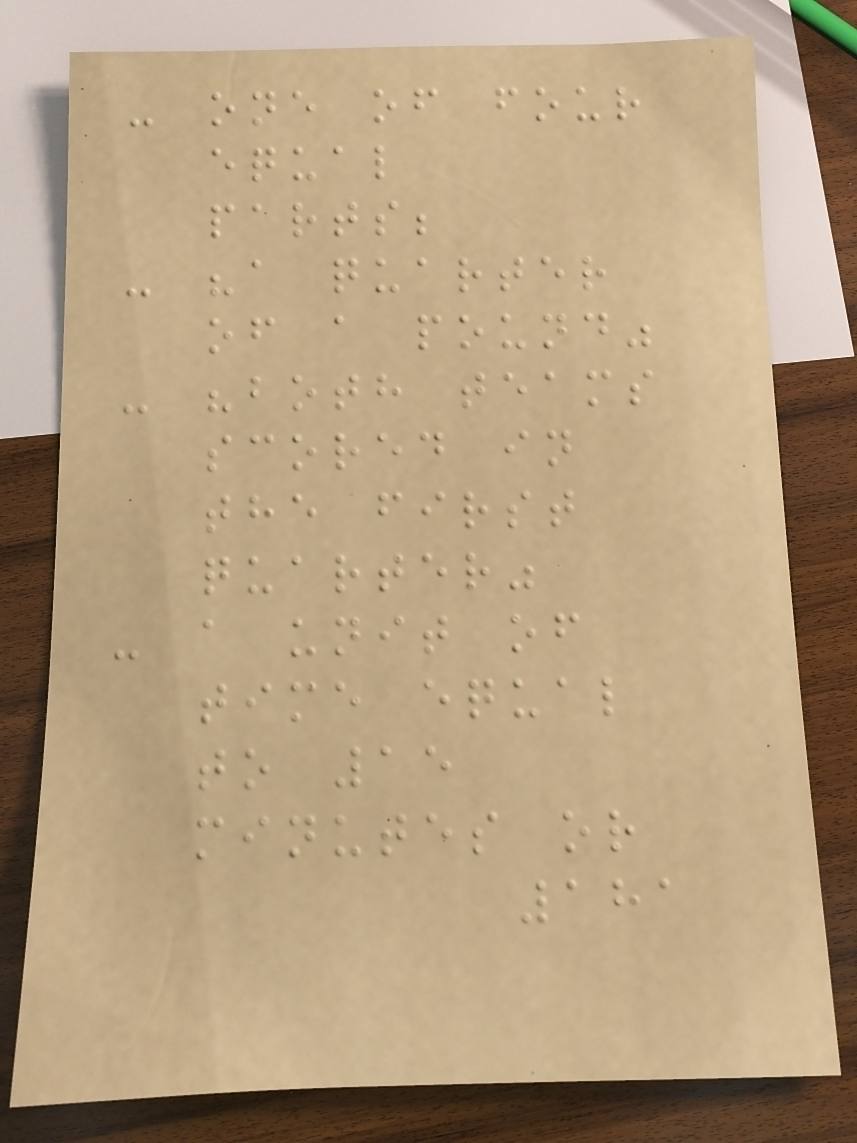- one of four
equal
parts;
- "a quarter
of a pound"
- "both teams
scored in
the first
quarter"
- a unit of
time equal
to 15
minutes or
181
